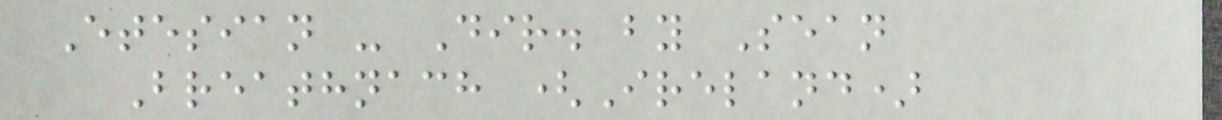Etesian - Dir. by Sean
Breathnach (Ireland)
